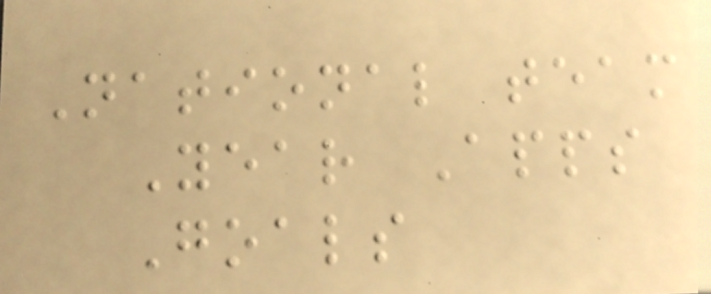National team
Year Apps
Goals
